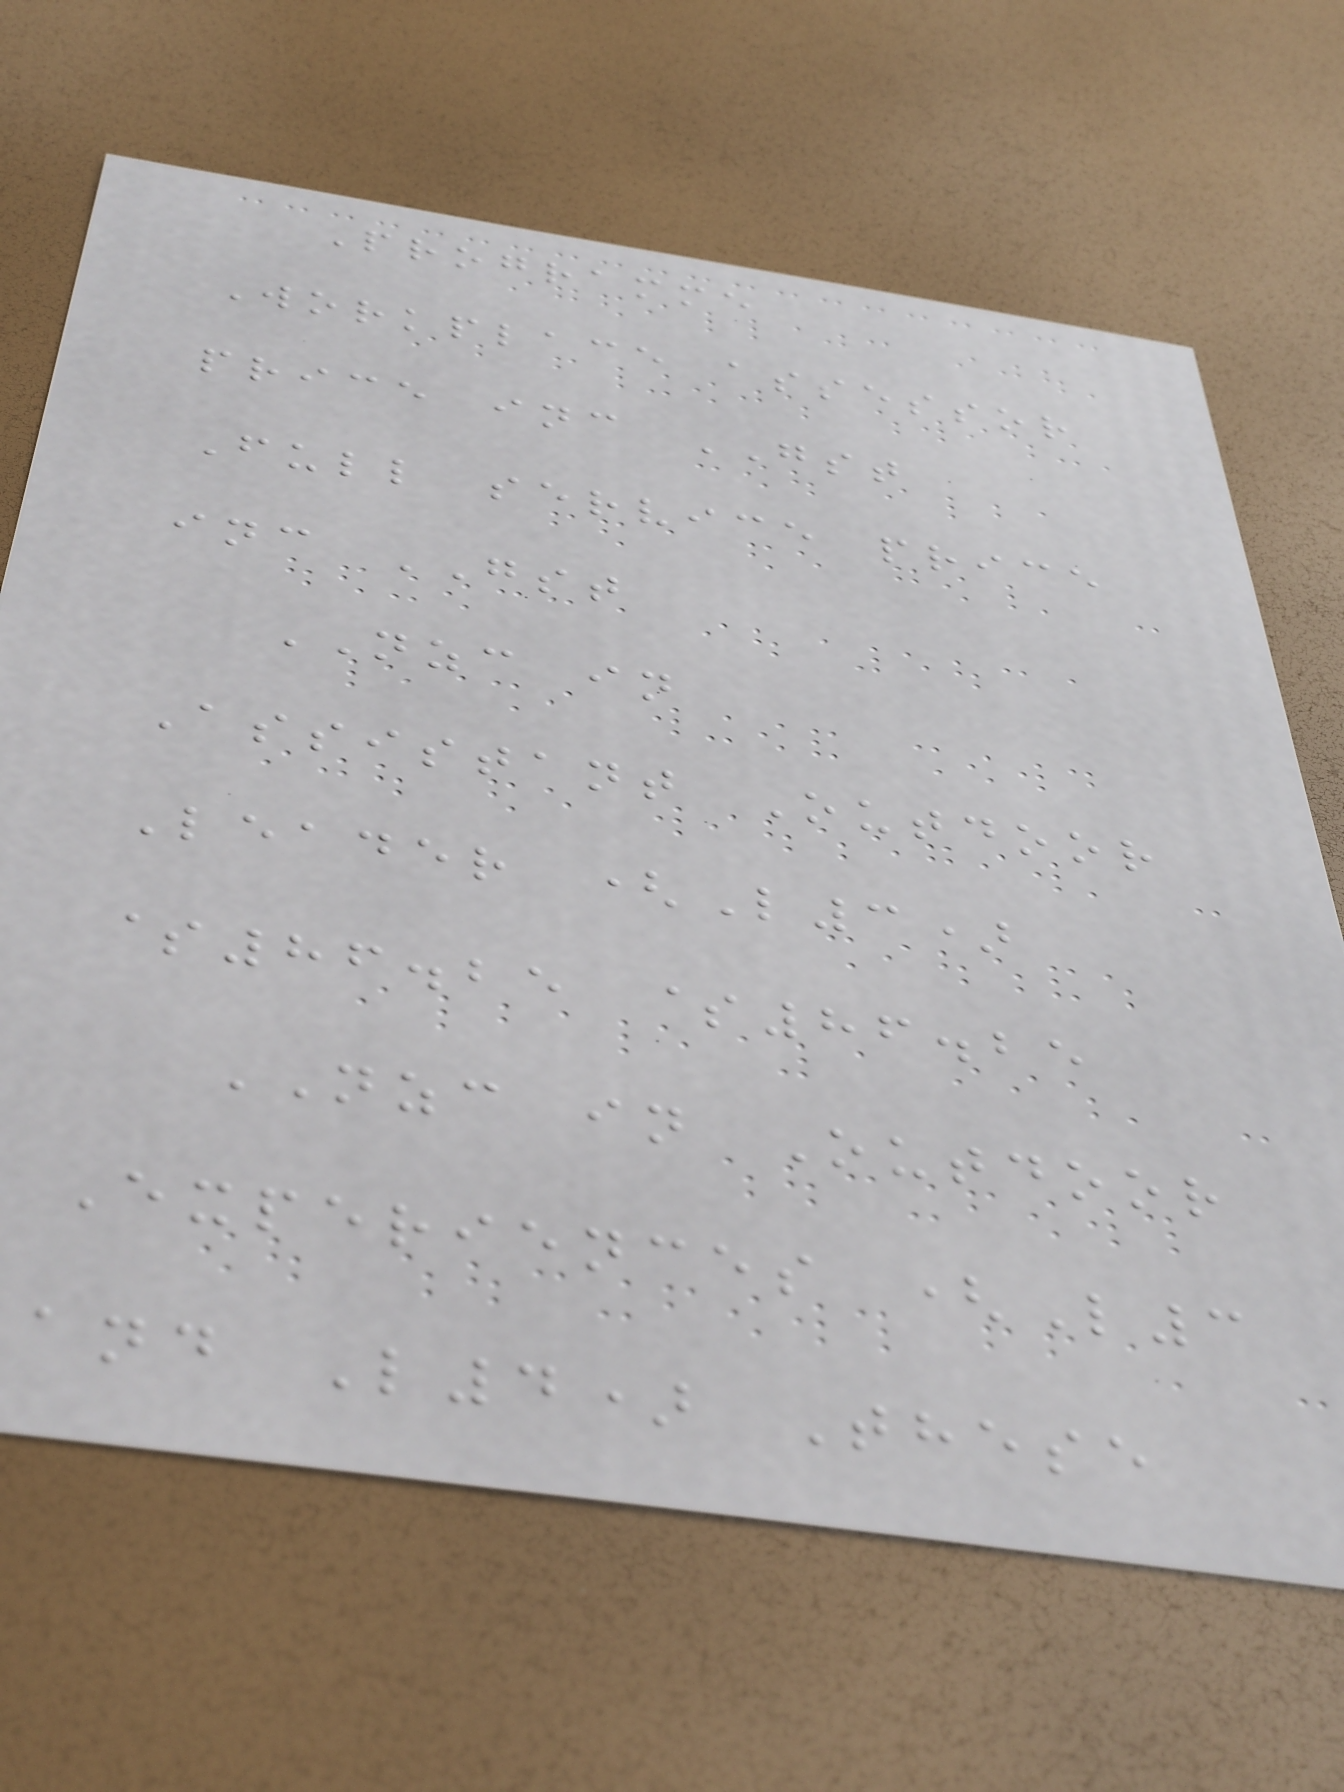Programme
Workplace assessor
price inc GST
Full service price
inc GST
NZC in
Assistant Outdoor
Leader (L3)
$86.25 $86.25
NZC in Outdoor
Experiences (L3
and L4) These
